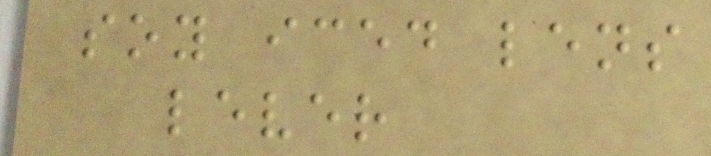soy iced lens
lever
